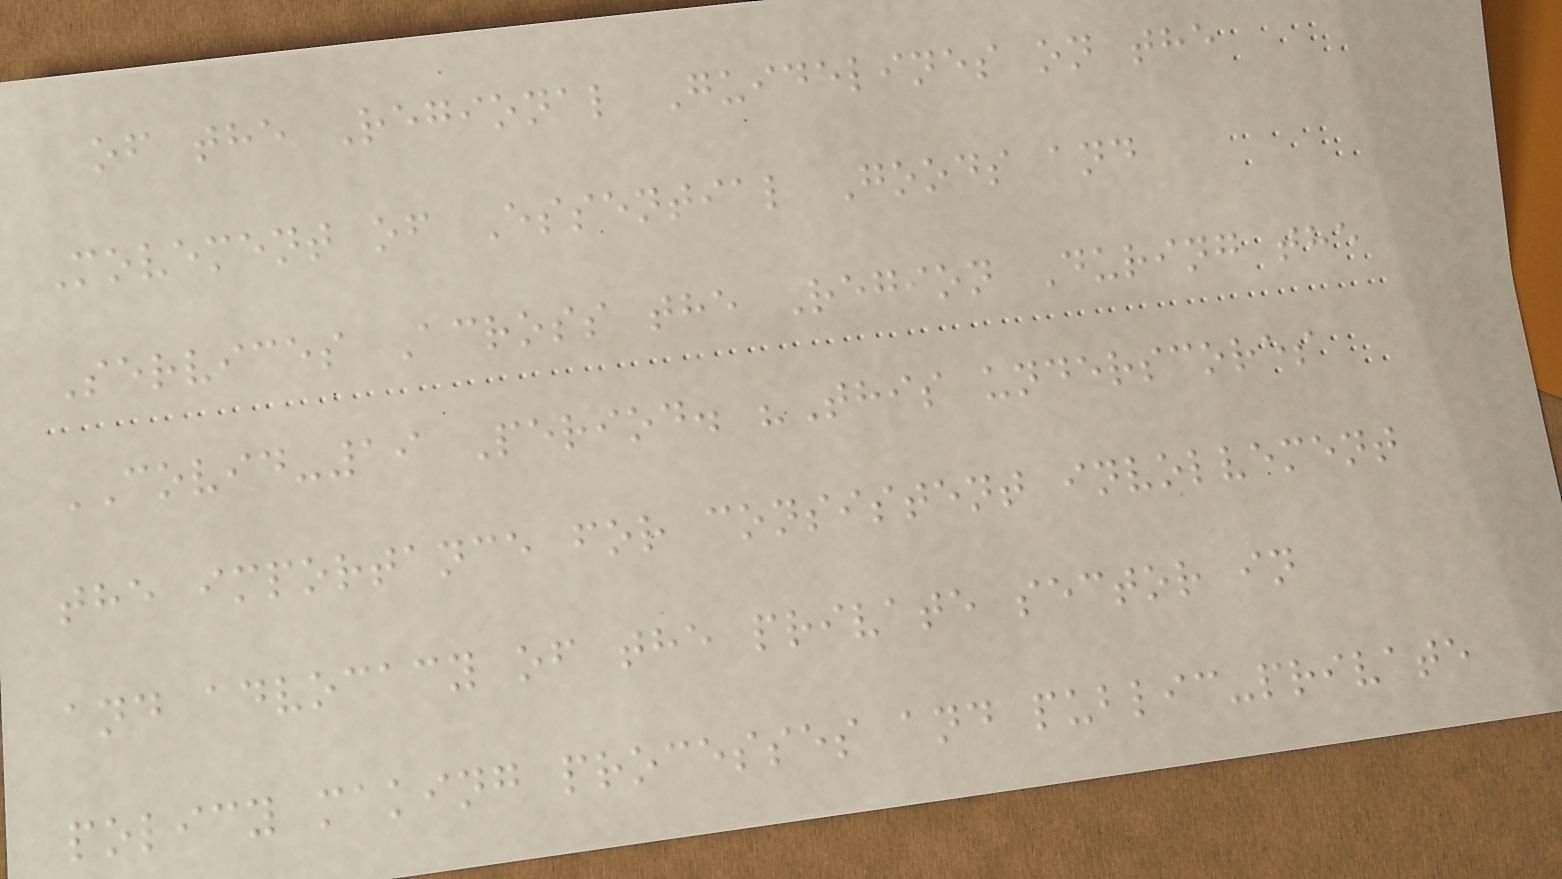of the Regional Guidelines on the
Movement of Essential Goods and
Services Across the Region During the
COVID-19 Period. "This underscores
the importance for consistent involvement
and advocacy of the private sector in
policy making processes and public-private
